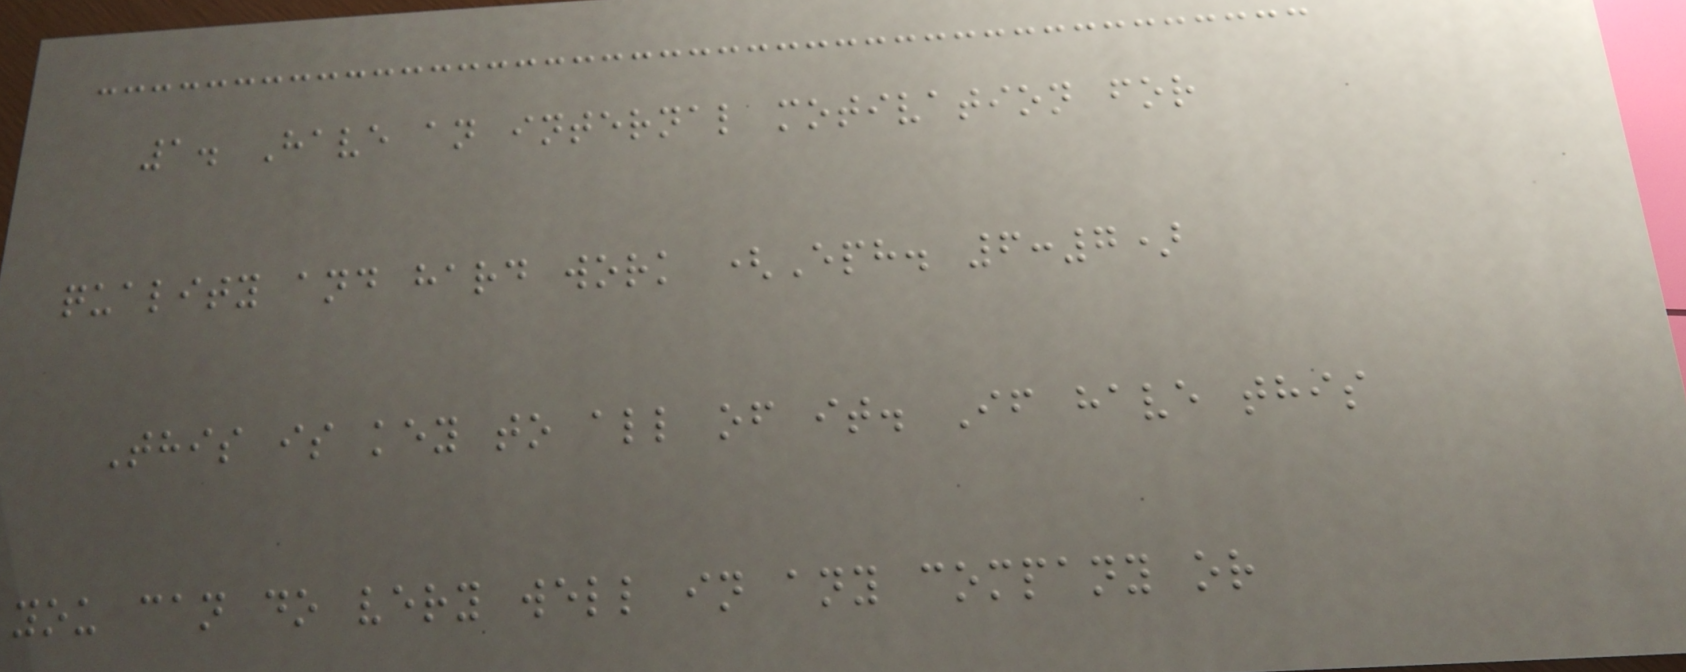1. Have an internal motivation for
quality and hard work (Eph. 6:7)
This is key to all of it. If have this
you can do very well in any company or
